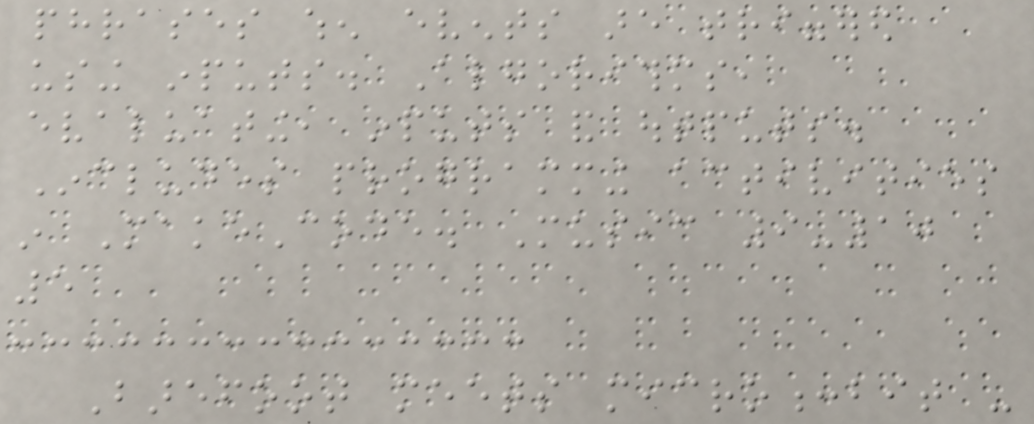phrases when events are triggered
using inputs. Algorithms,
evaluating, inputs and outputs.
Includes programming activities
in MakeCode. Music 9-10
5
Barefoot meets micro:bit -
